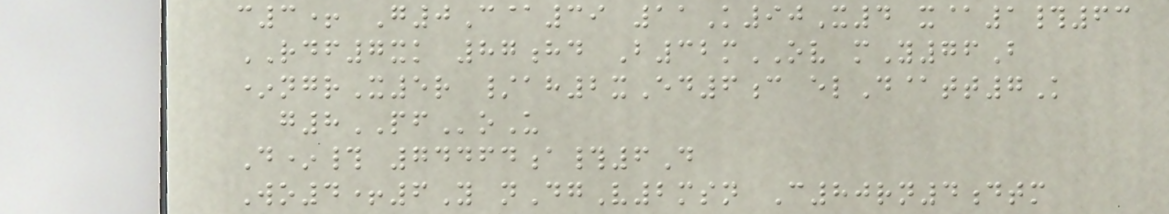c3+ G0C@39 11K90X4 x@1#63
RDF7xk 87hd B32mOV mY76B
*ngrX5r /ah2xEd6c elD@tt7K
g8PFoU
D*# 74464a#6D
Wo4+6Y nDgV2msn C80rn4dtm
